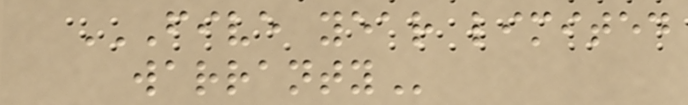FIVE YEAR LIMITED
WARRANTY
